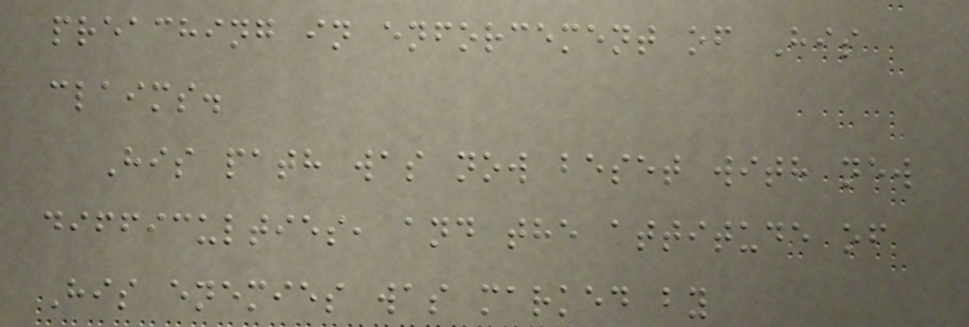preaching in enforcement of His
claims.
His path was now beset with new
difficulties, and the attitude of
His enemies was marked by
